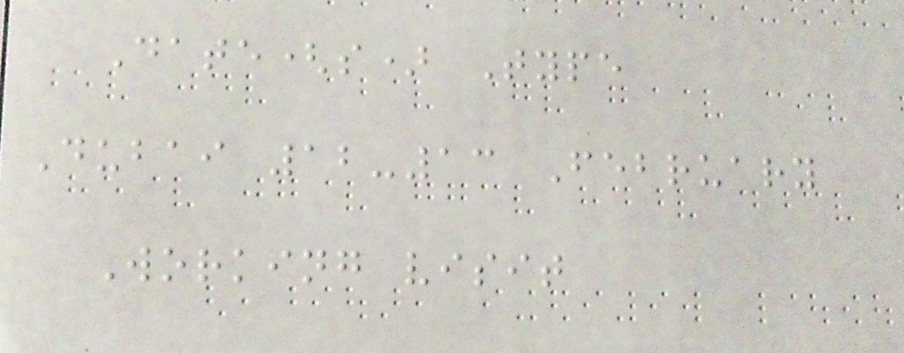Date(s) Type
Dubai 12-13 February
Working visit
